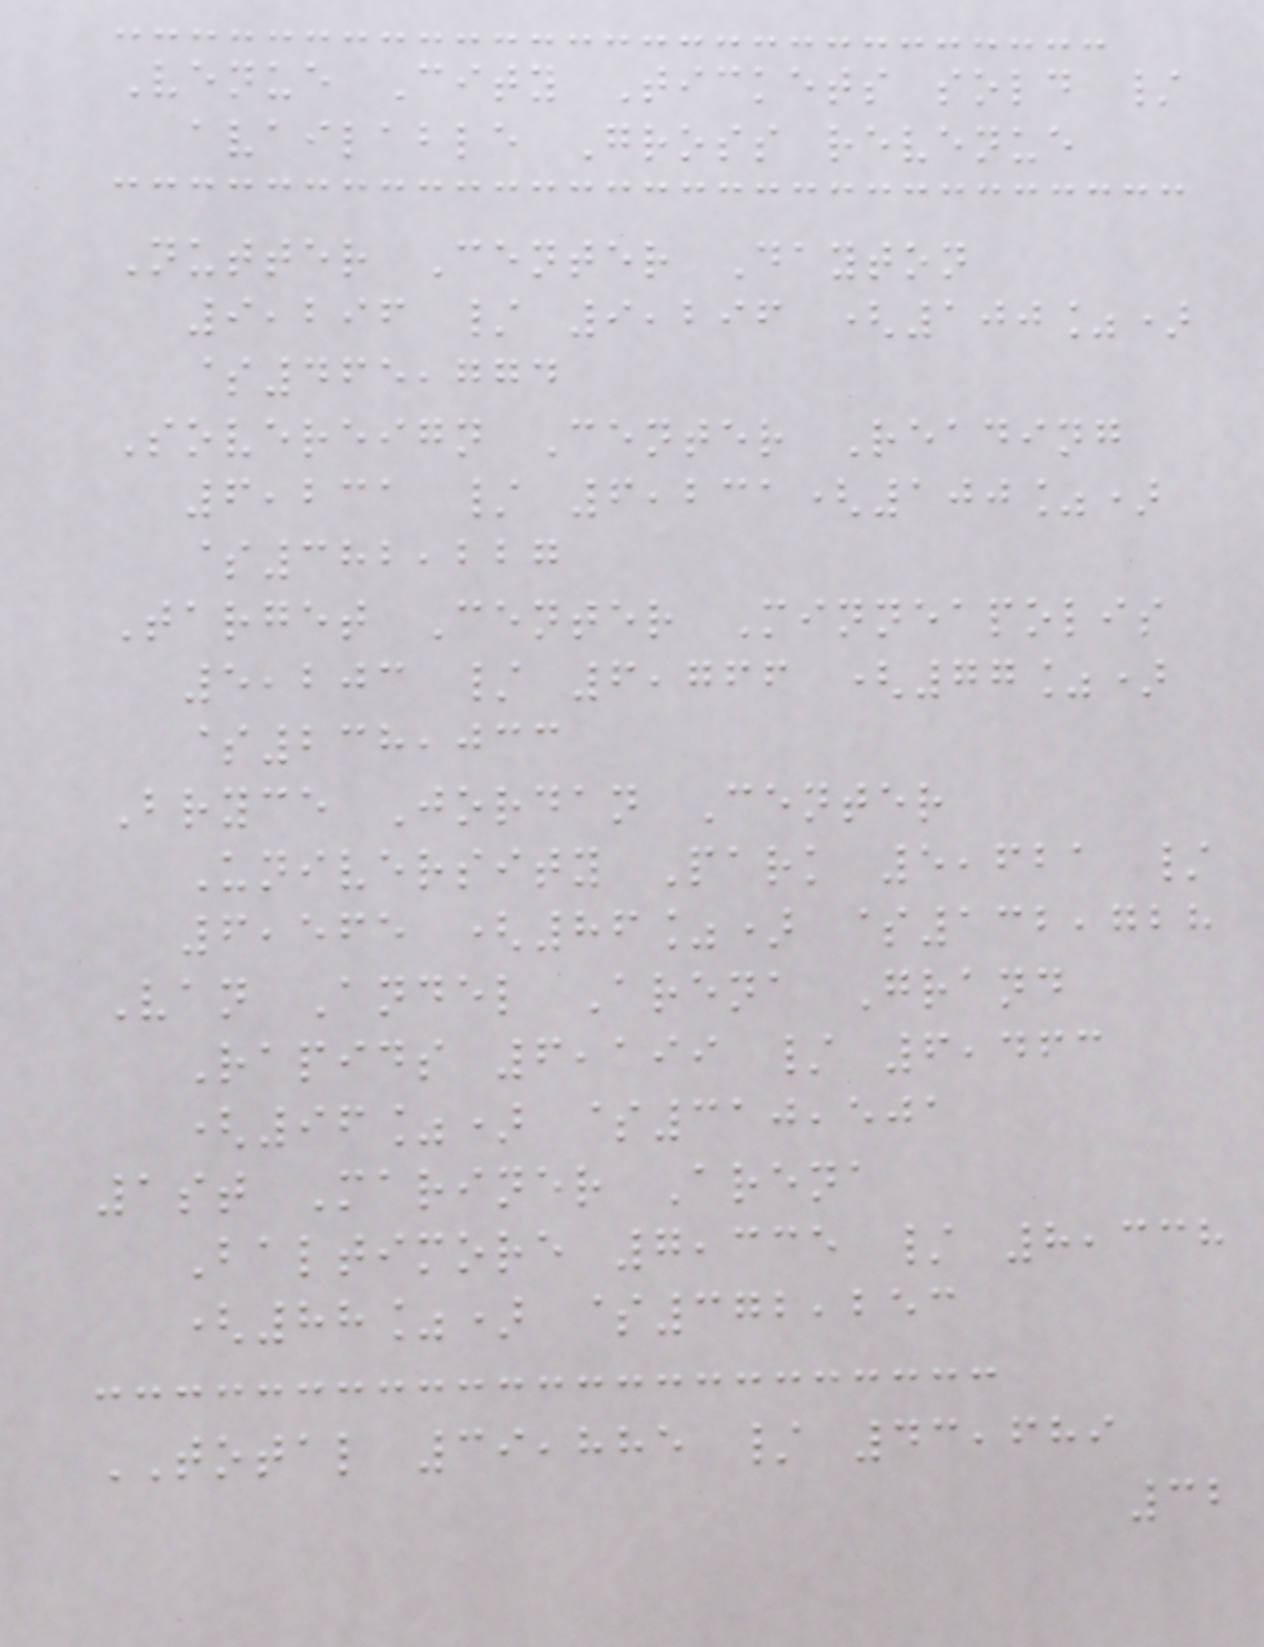Venue City Tickets sold /
available Gross revenue
Nutter Center Dayton
9,296 / 9,296 (100%)
$465,774
Sovereign Center Reading
6,231 / 6,231(100%)
$382,227
Target Center Minneapolis
5,203 / 6,766 (77%)
$238,033
Bryce Jordan Center
University Park 5,621 /
6,565 (86%) $132,728
Van Andel Arena Grand
Rapids 6,199 / 6,463
(96%) $310,501
1st Mariner Arena
Baltimore 7,335 / 8,338
(88%) $372,253
TOTAL 39,885 / 43,689
32
